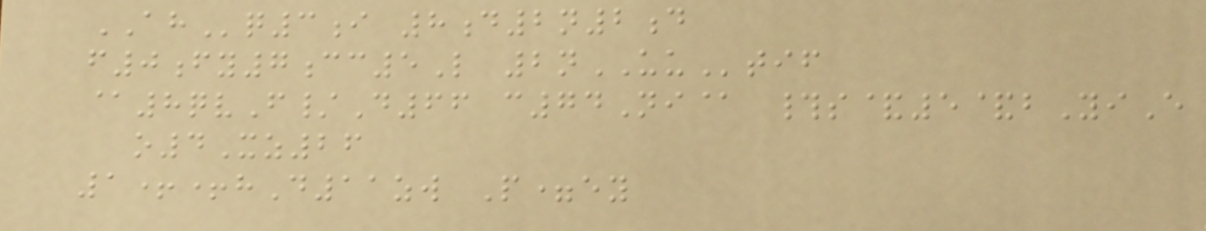AHq3i 8d2n2d
f0fy7cc5L 2nUUtif
@8qvF/D66 c74Ni@ #s&5&bYiE
o4Xz26
1++hD11zw P=ey
